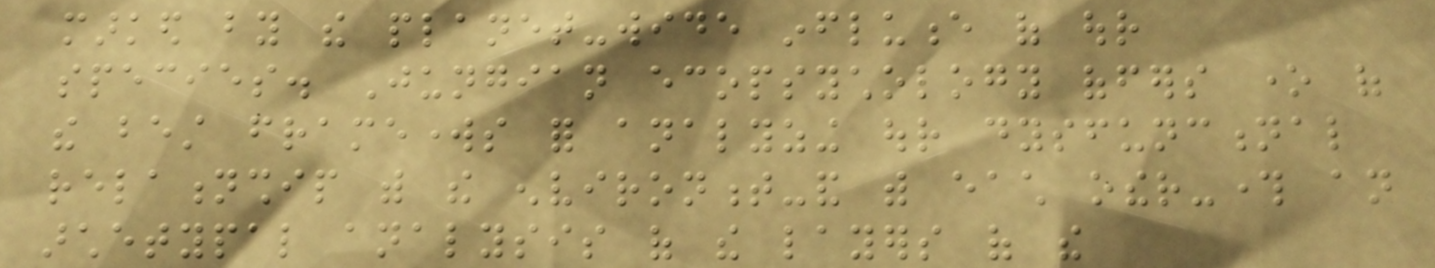marked by the planet-wide influence of our
species. Jungian ecopsychology offers one of
the best frameworks for analyzing our dysfunctional
relationship with the environment-and with each other-through an
archetypal analysis of the layers of the
